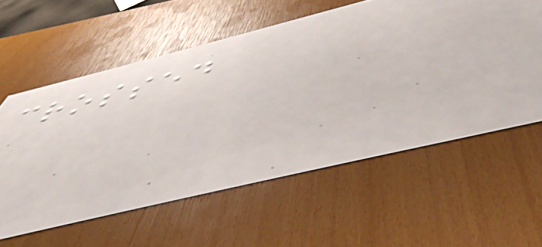crossed
